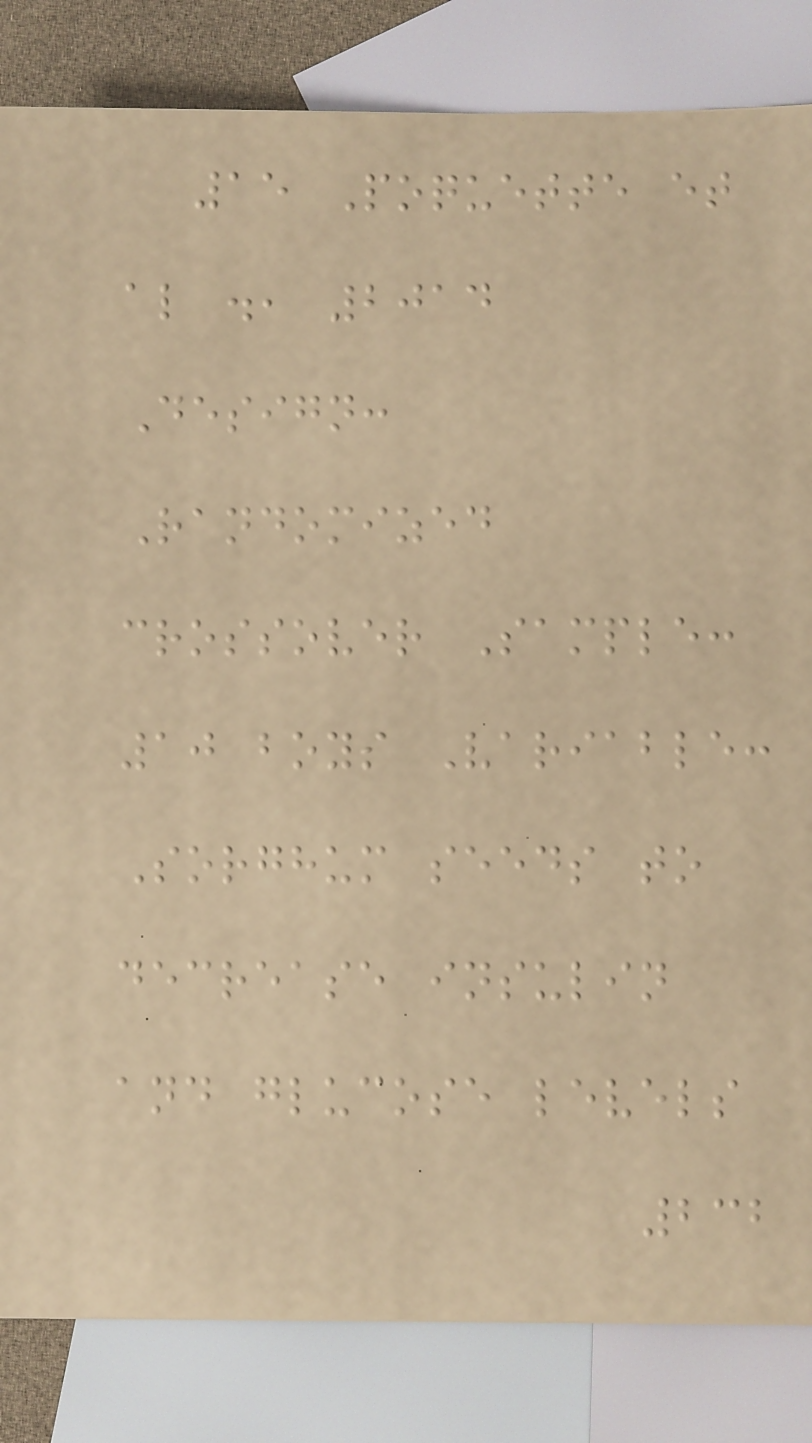15 Poquette et
al ., 2014
Design:
Randomized
crossover Sample:
10 boys Variable:
Sorghum seeds to
decrease insulin
and glucose levels
232
